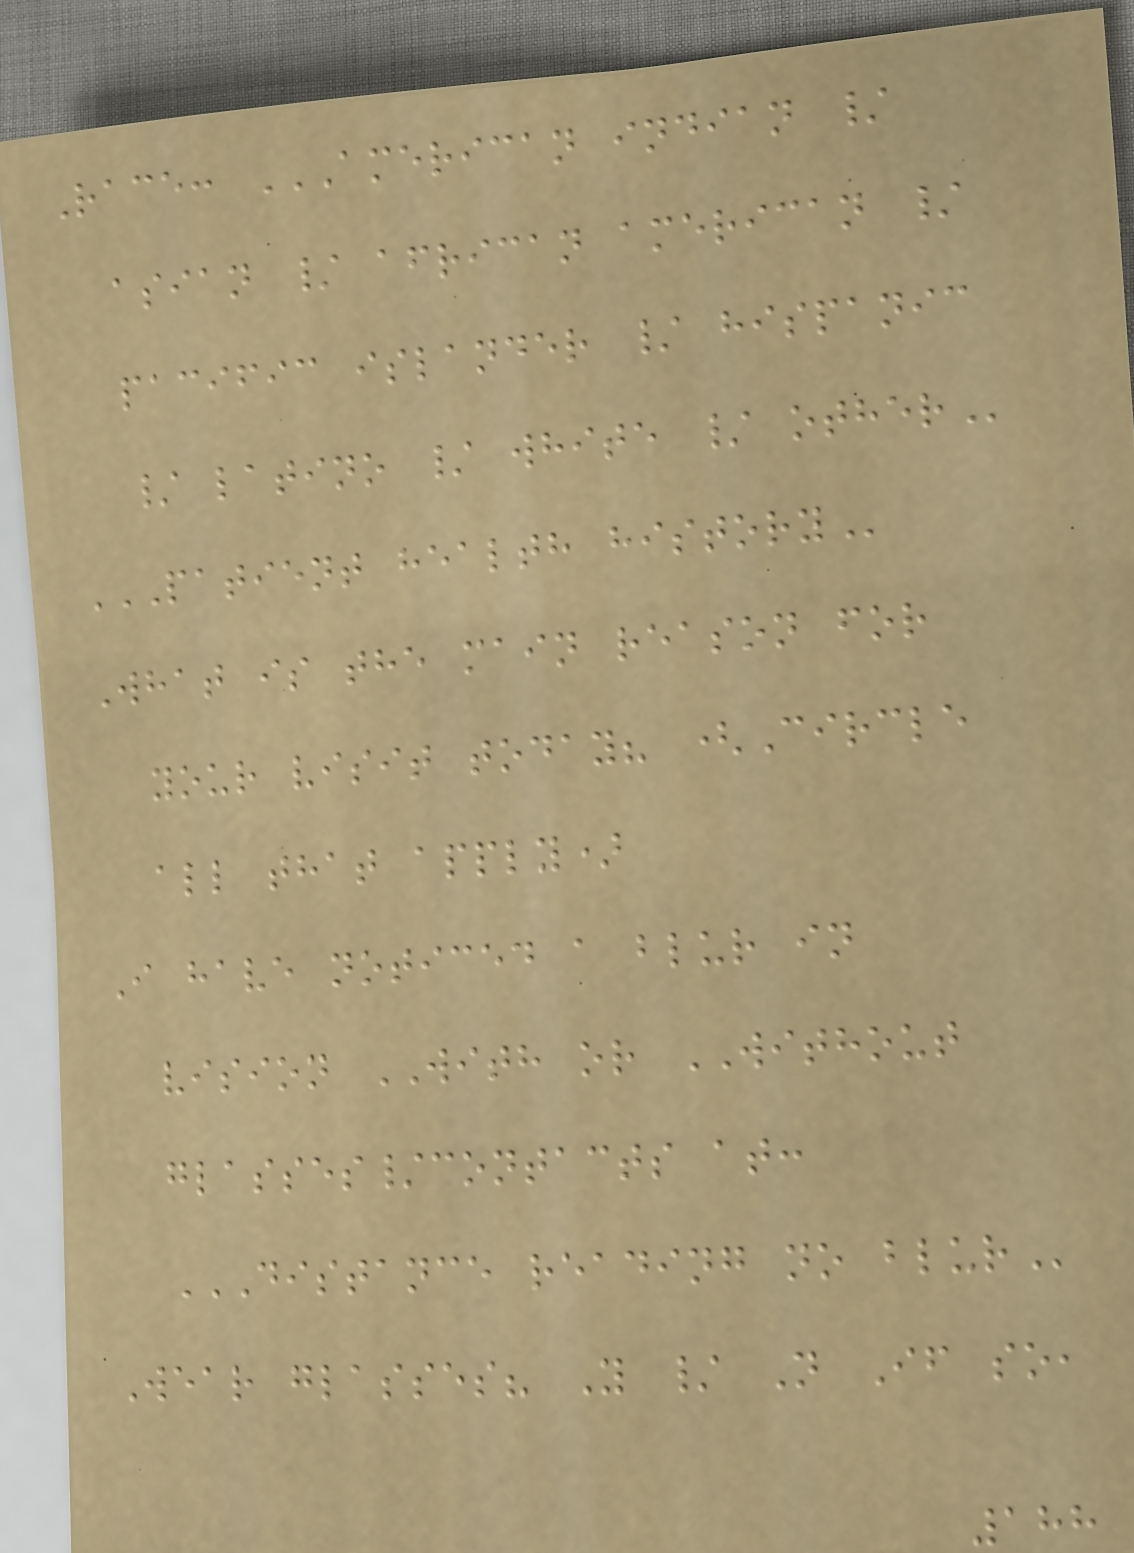Race: AMERICAN INDIAN /
ASIAN / AFRICAN AMERICAN /
PACIFIC ISLANDER / HISPANIC
/ LATINO / WHITE / OTHER
PATIENT HEALTH HISTORY
What is the main reason for
your visit today? (Circle
all that apply)
I have noticed a blur in
vision WITH or WITHOUT
glasses/contacts at:
DISTANCE READING NO BLUR
Wear glasses? Y / N If so,
188
